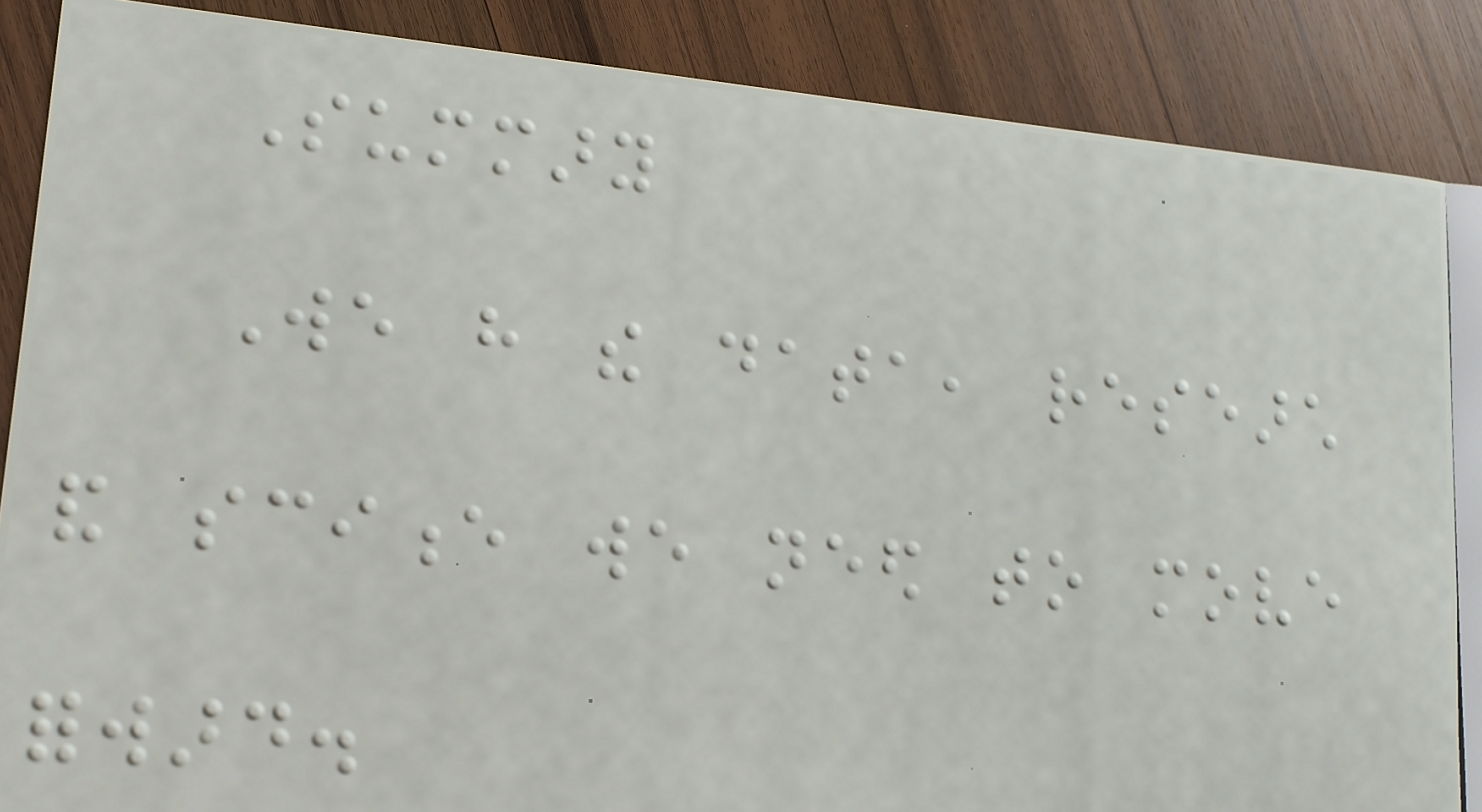Summary
We have the data, research
and science we need to move
forward.
